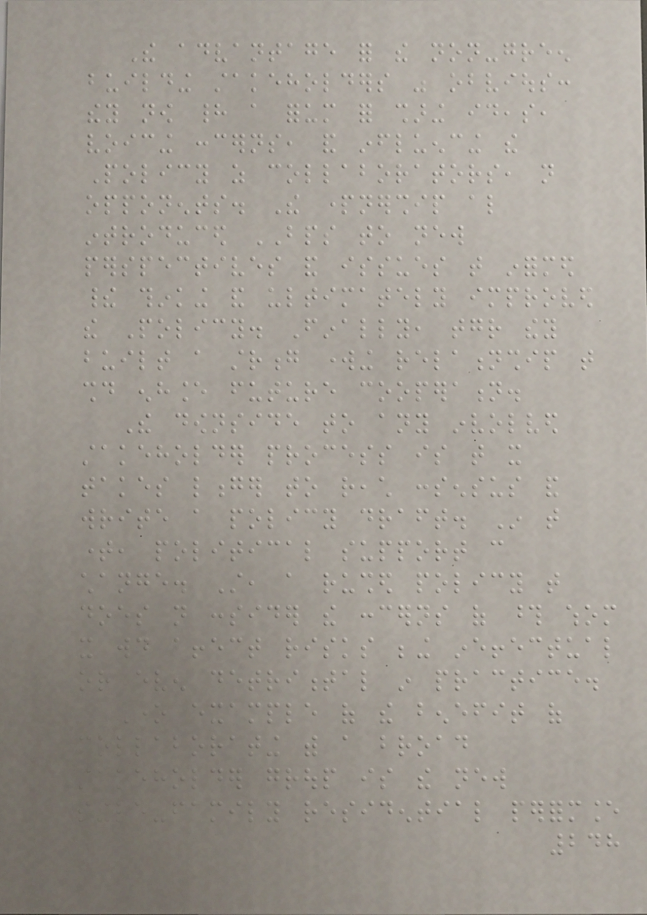The advantage for the non-green
building stakeholders was obvious:
they now had a forum for sharing ideas,
voicing concerns, and influencing the
Policy as collaborators, not
opponents. The partnership also
introduced BPS to new
perspectives and issues that informed
their thinking and ultimately improved
the Policy. Finally, together they
built a strong working relationship that
should enhance future cooperation.
The downside to any involved
stakeholder process is that it
takes longer to reach consensus and
write a policy draft. In that
time, political support can
change. Still, a rushed policy that
does not consider the concerns of those whom
it would affect risks being ineffectual
or even detrimental in practice.
One example of the benefit of
collaborating with a broad
stakeholder group is the new
single-family residential performance
248
